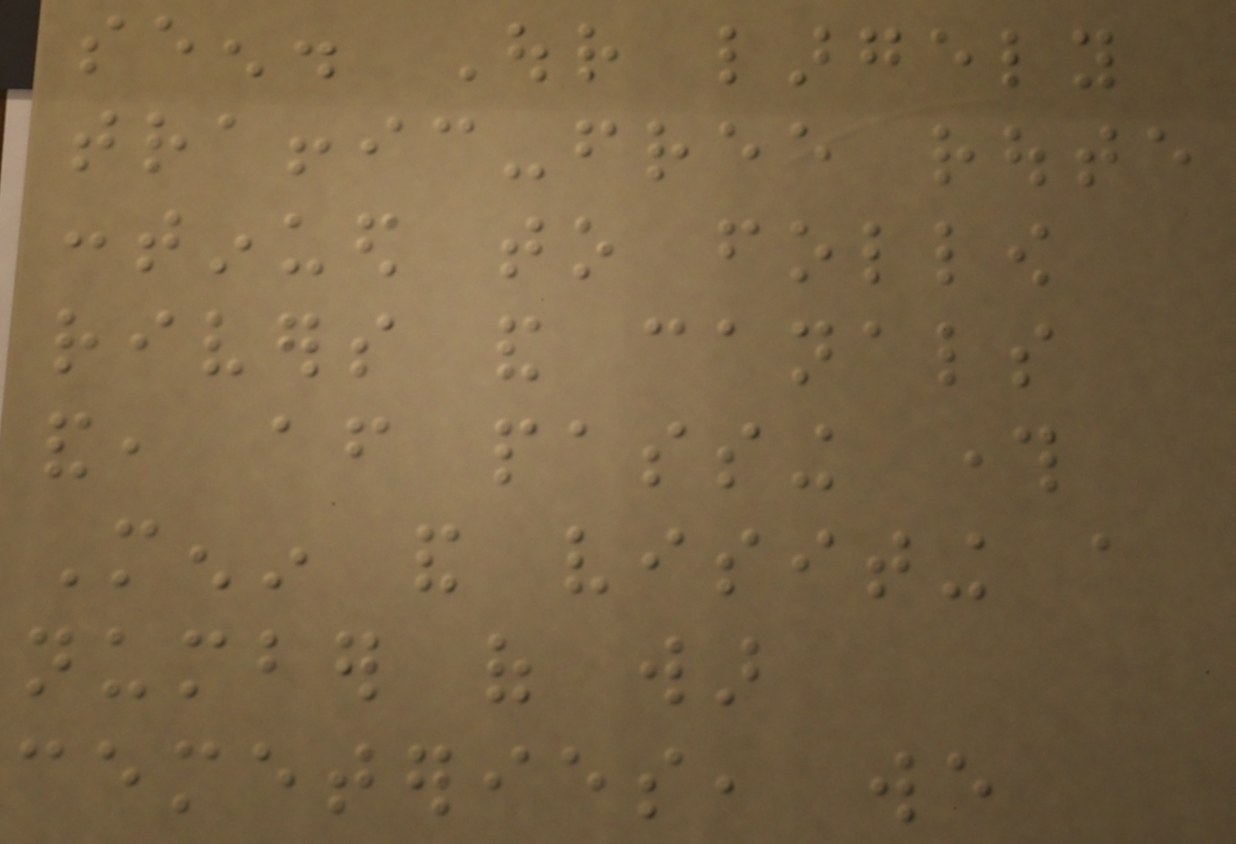seen. Our largely
traffic-free route
continued to follow
rivers and canals
and, after passing through
Menin and visiting a
number of war
cemeteries, we
